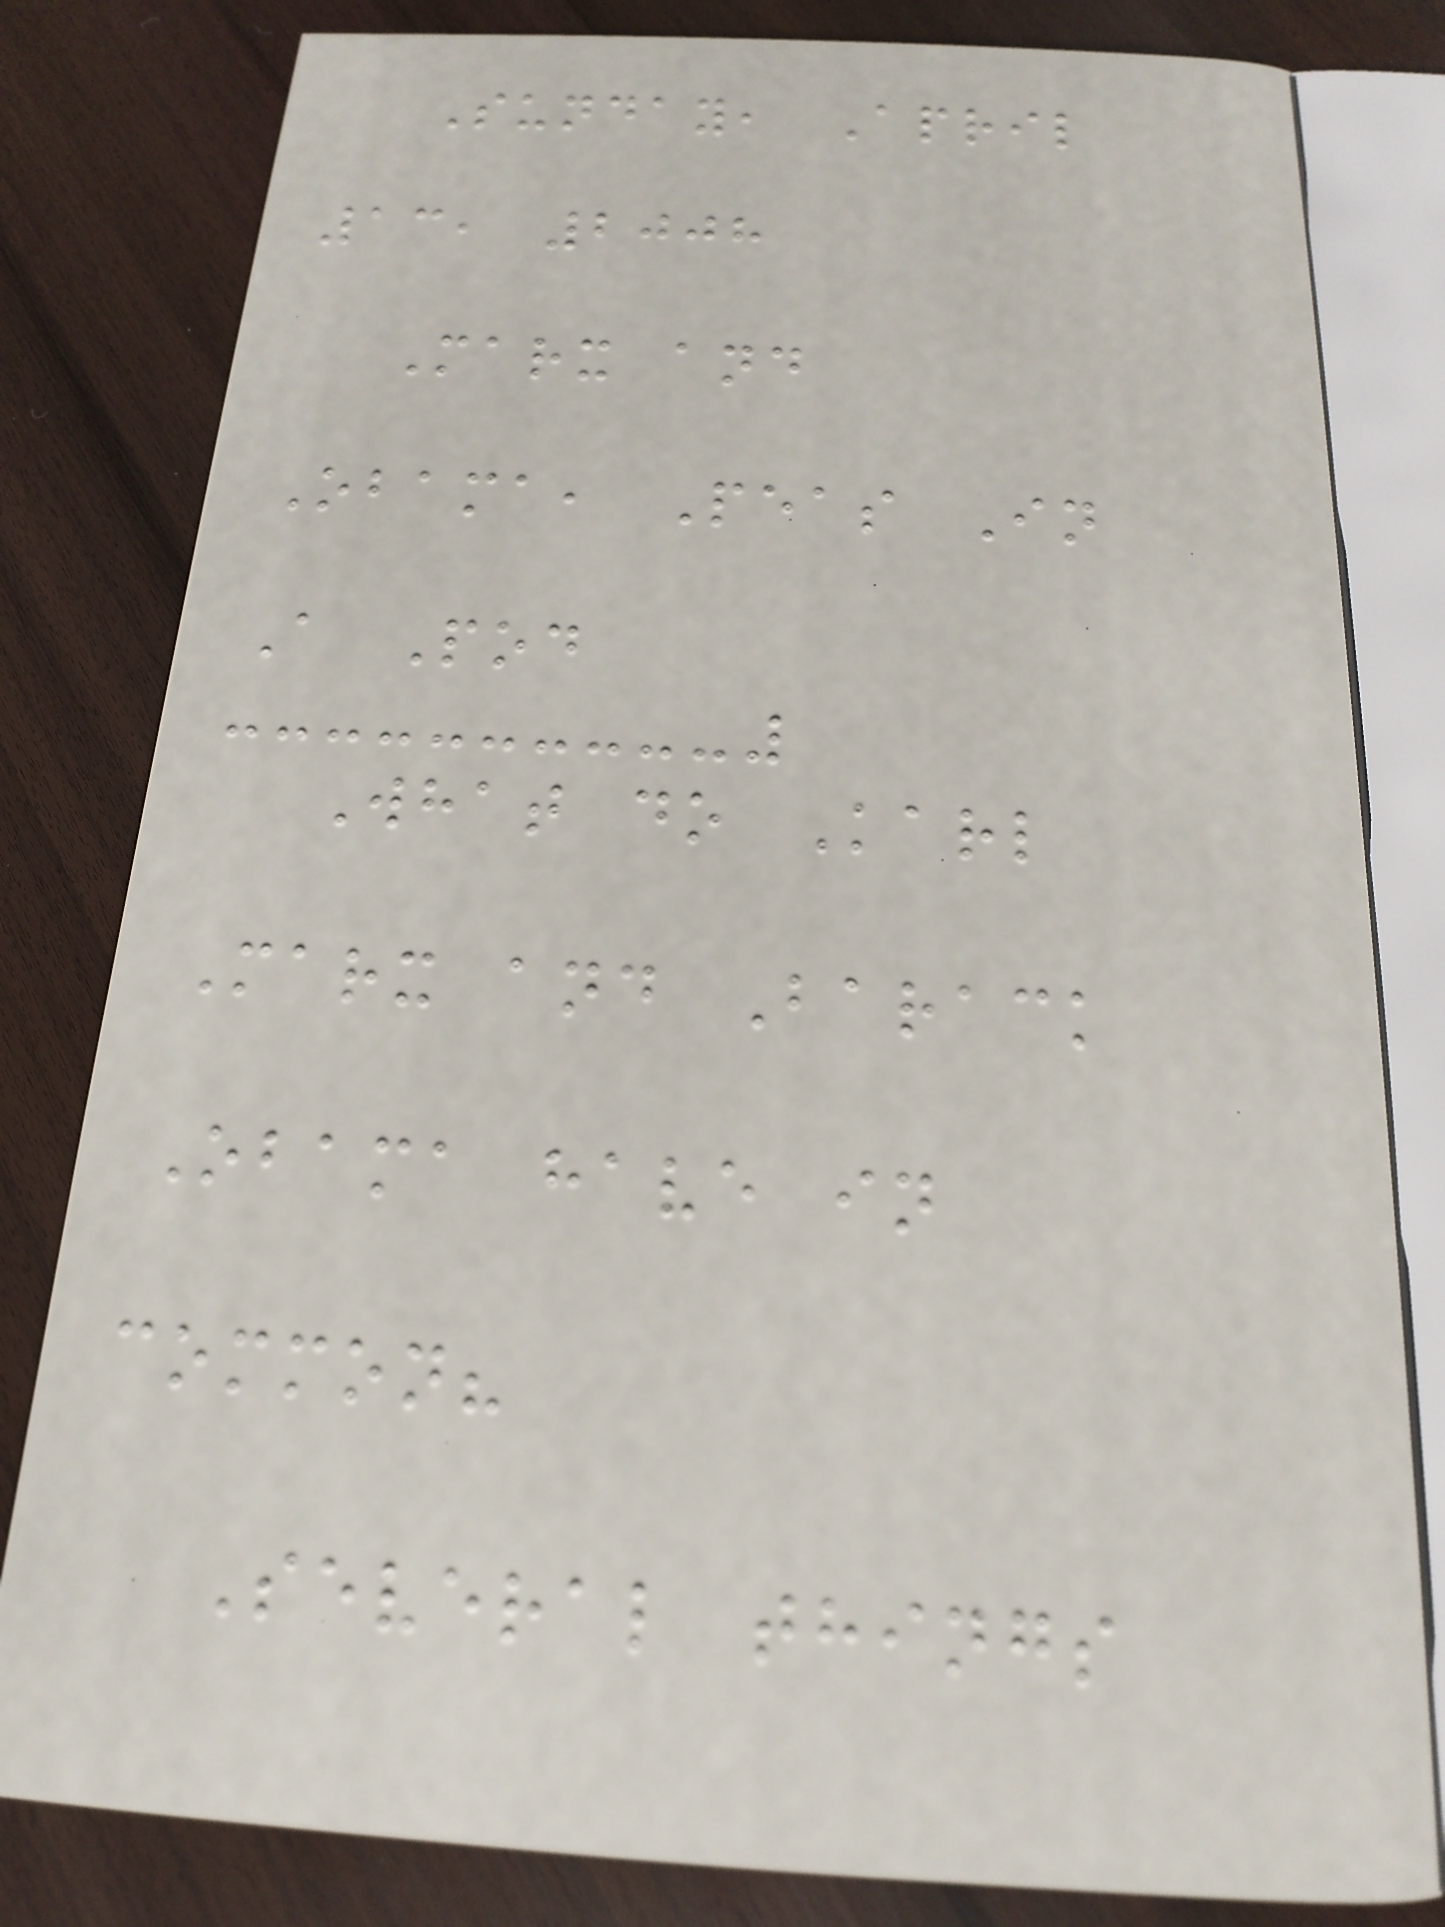Sunday, April
13, 2008
Marx and
Obama, Peas In
A Pod
What do Karl
Marx and Barack
Obama have in
common?
Several things
